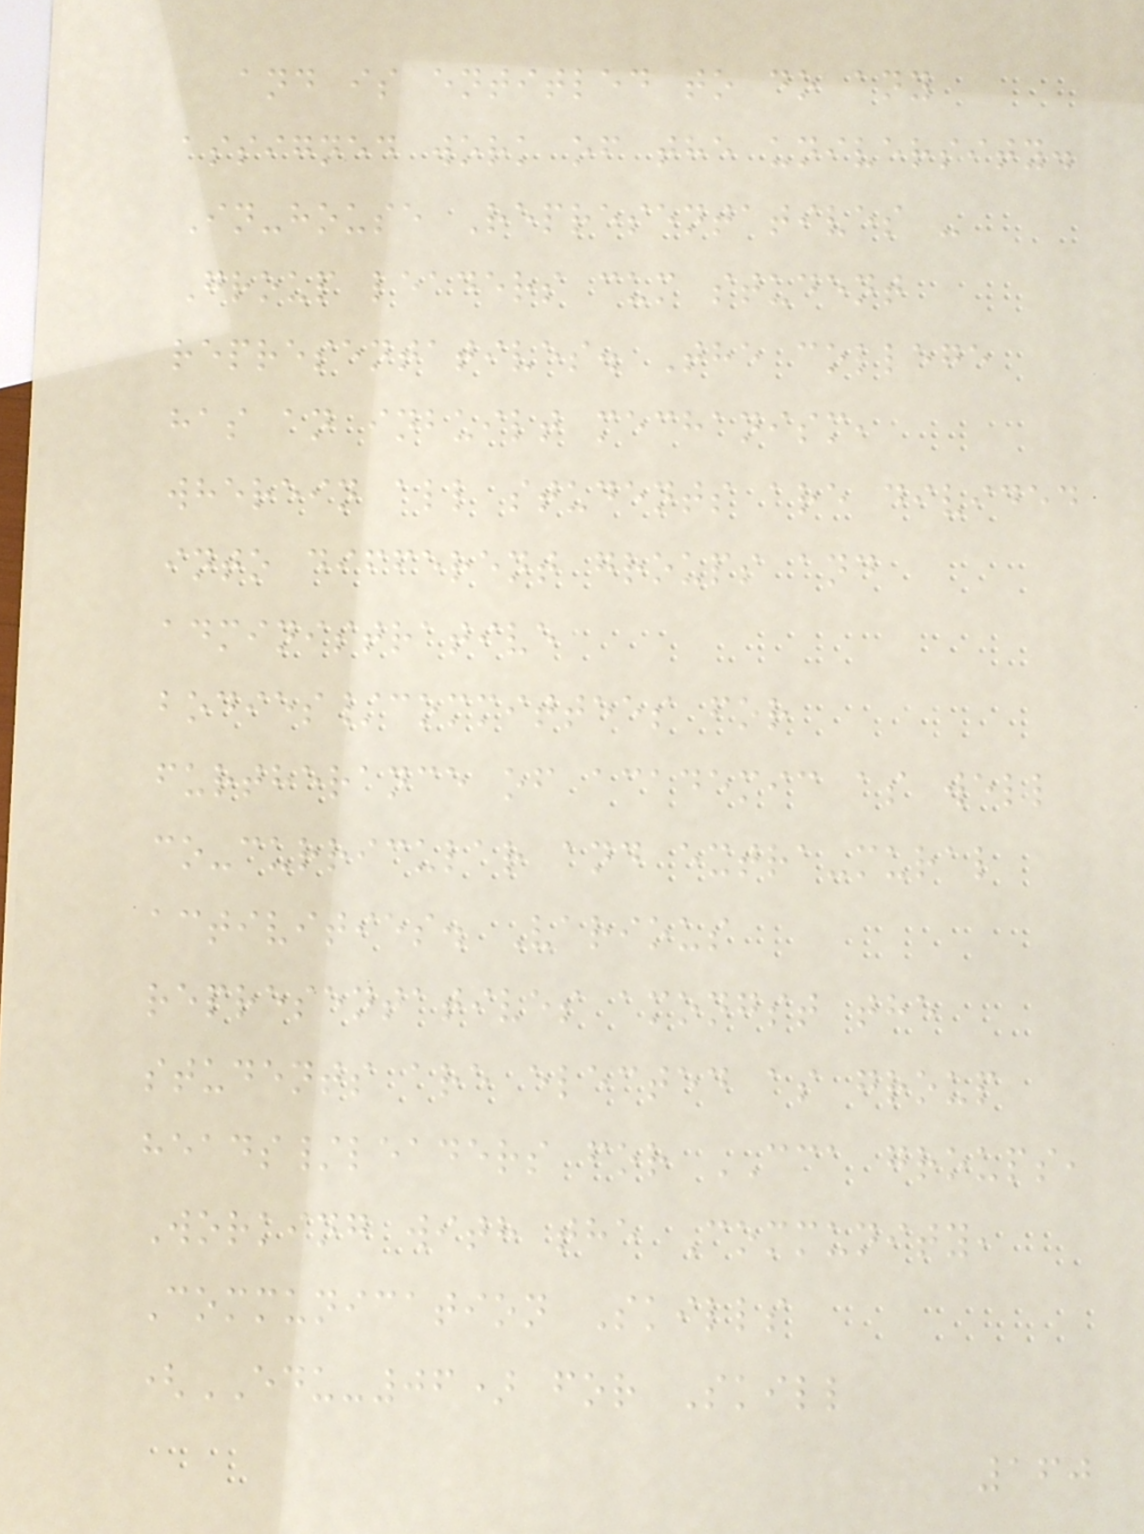and is entitled to do any
assigned work of the university.
In-house Representatives -
Group leaders cum student
representatives. The college
has an inbuilt mechanism,
wherein all students are divided
into different groups and
administrative
bodies/committees for
furtherance of academic as well
co-curricular and extra-mural
activities. Various
representatives amongst the
students are elected as group
heads/leaders for CCA groups,
Working with the Community,
Communication Skills
(EDU-06) for Skill
160
